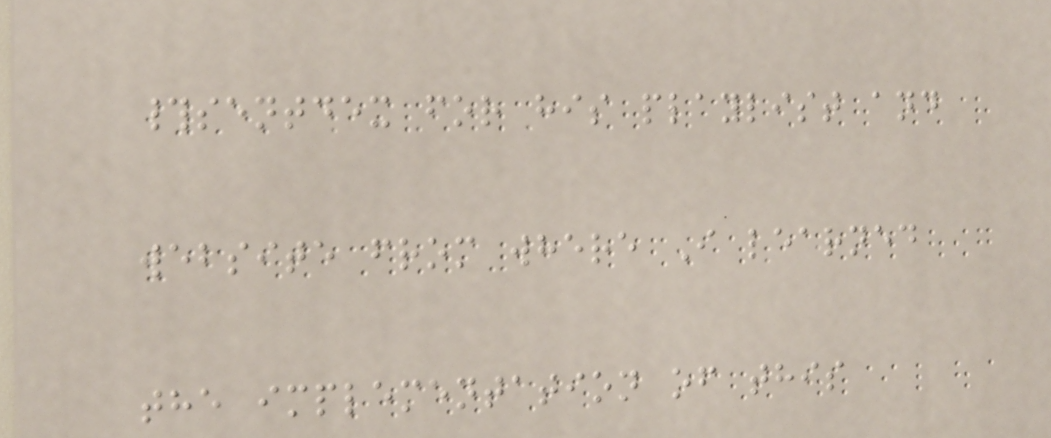#sentdex for his playlist and
website from where I learned
the implementation of this
